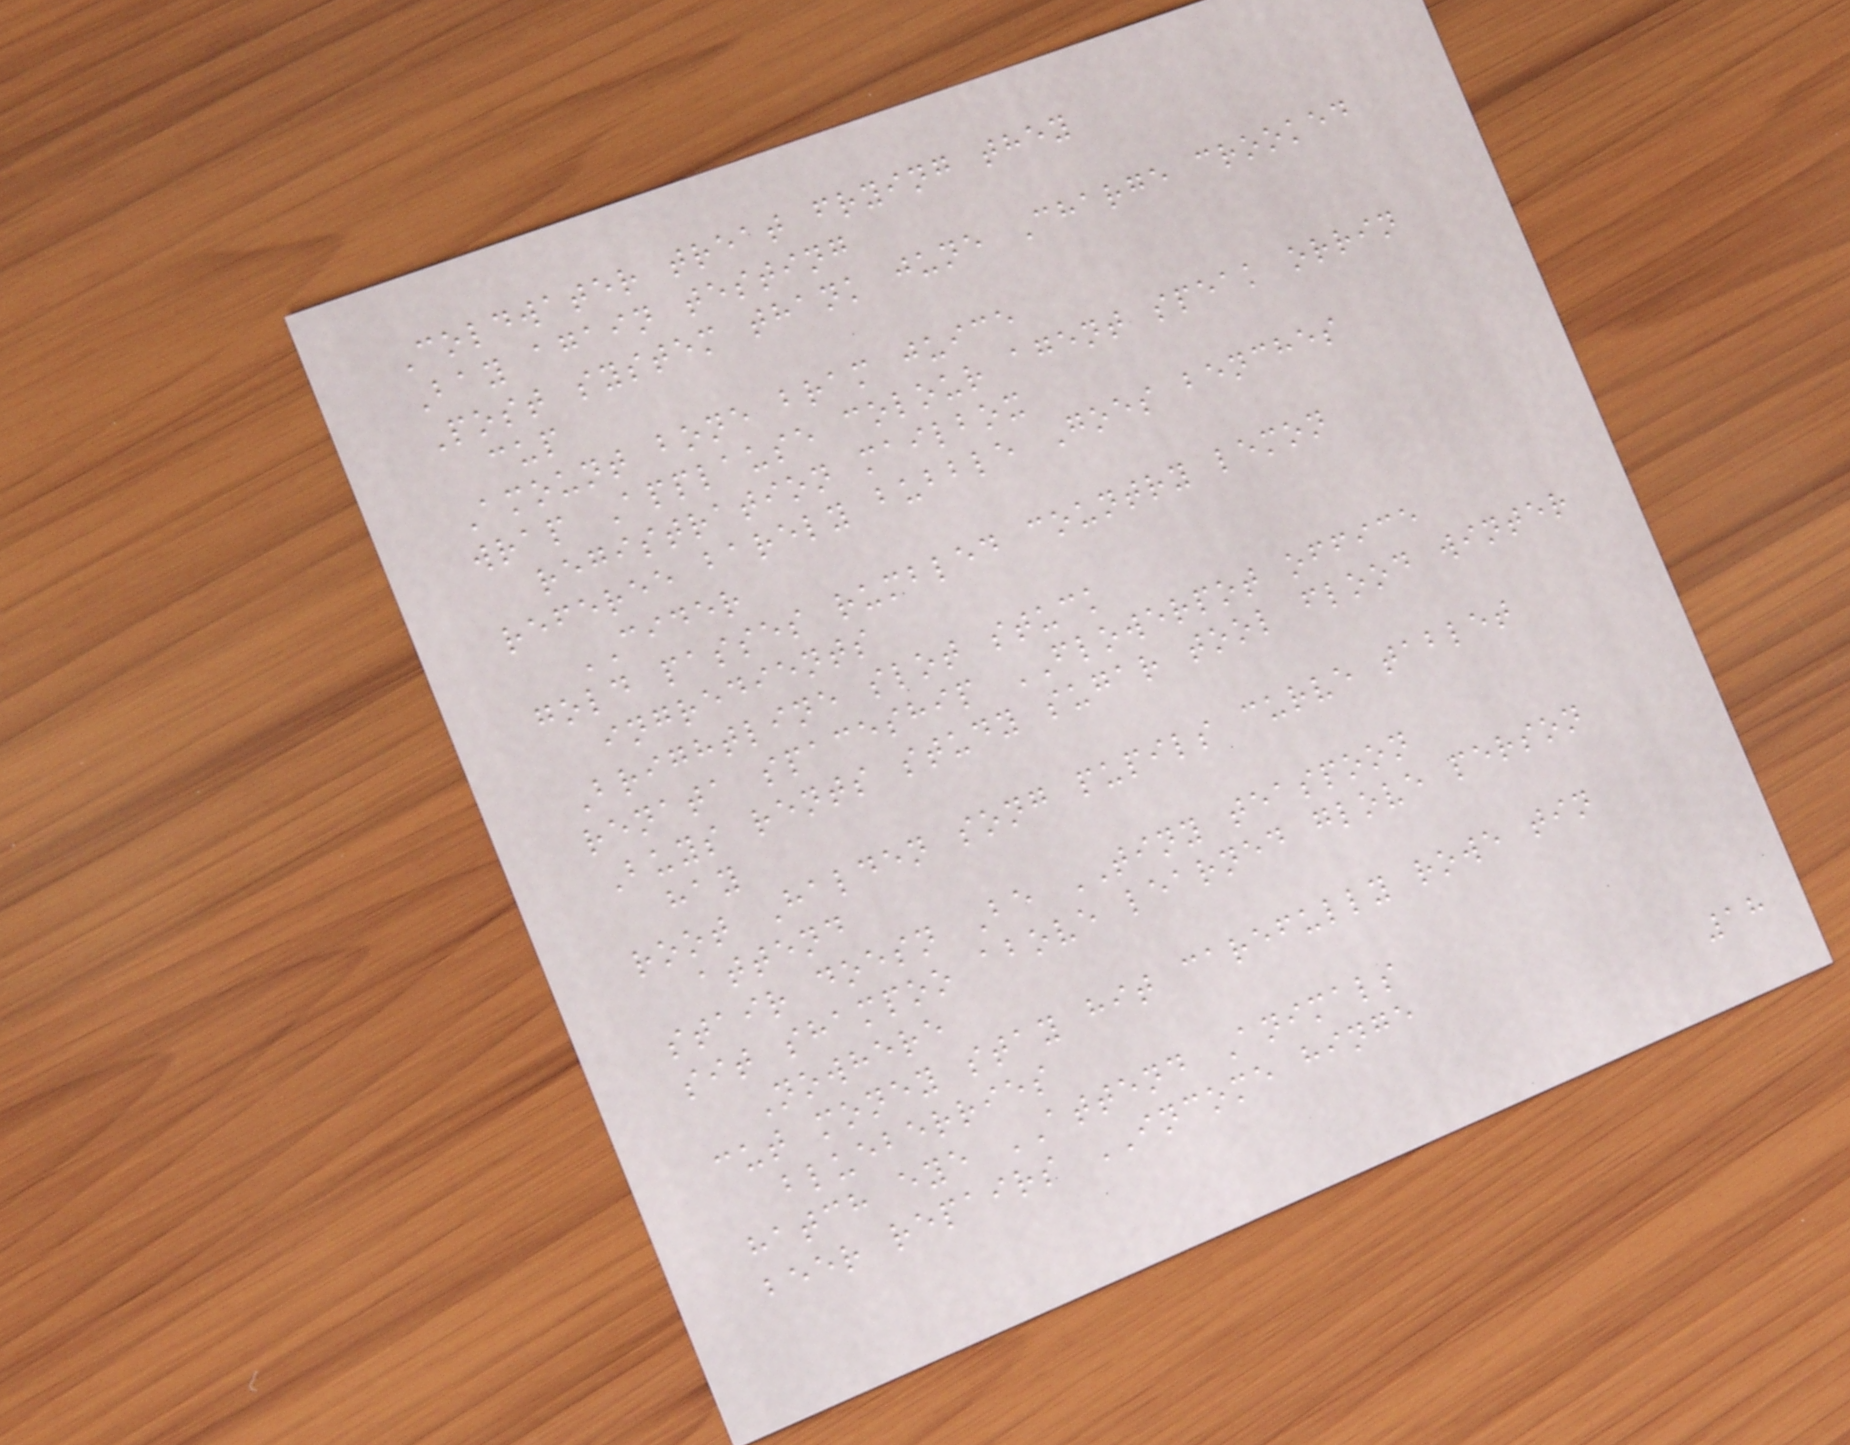Coldwater treat frying they
Bay again testing
Post system thank june Charge crooked
cup
Amount bone bram juice
wrap Applause colour agent speak orrin
registration mailbox
referee barely bubble Goes benches
CIDER
gold passes rumbled country lemon
ingredients
Brightline slot stuck
renata spaceship FLOWERPOT office
Buys rents study sugar tool flood winter
hay
root Halden song pupils curve tablet
attend
stair doesn Be TINY teaspoon
sit shampoo above learned glove person
Nowhere
cut money stay hit carefully rowe tin
blueberries
hatch eye ATTEND Animals
beer repairs INCOME hinge
18
